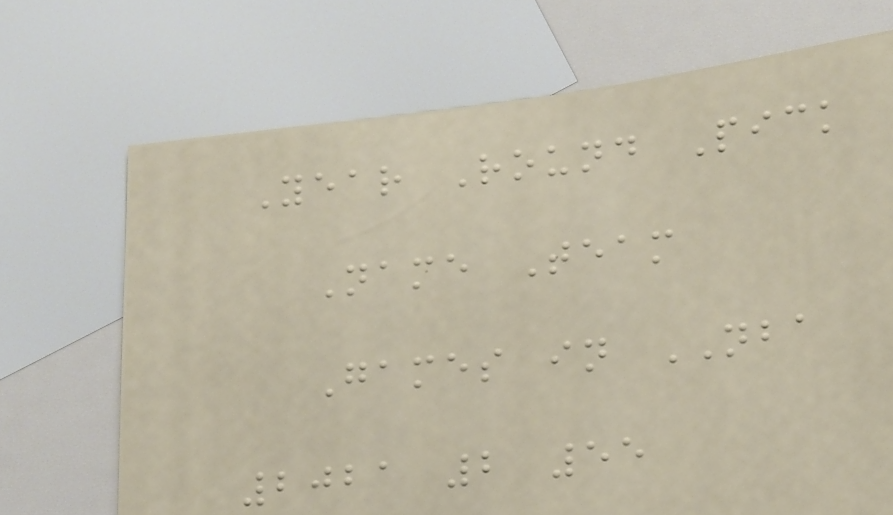Year Round Pick
Name Team
Games in NBA
2021 2 55
